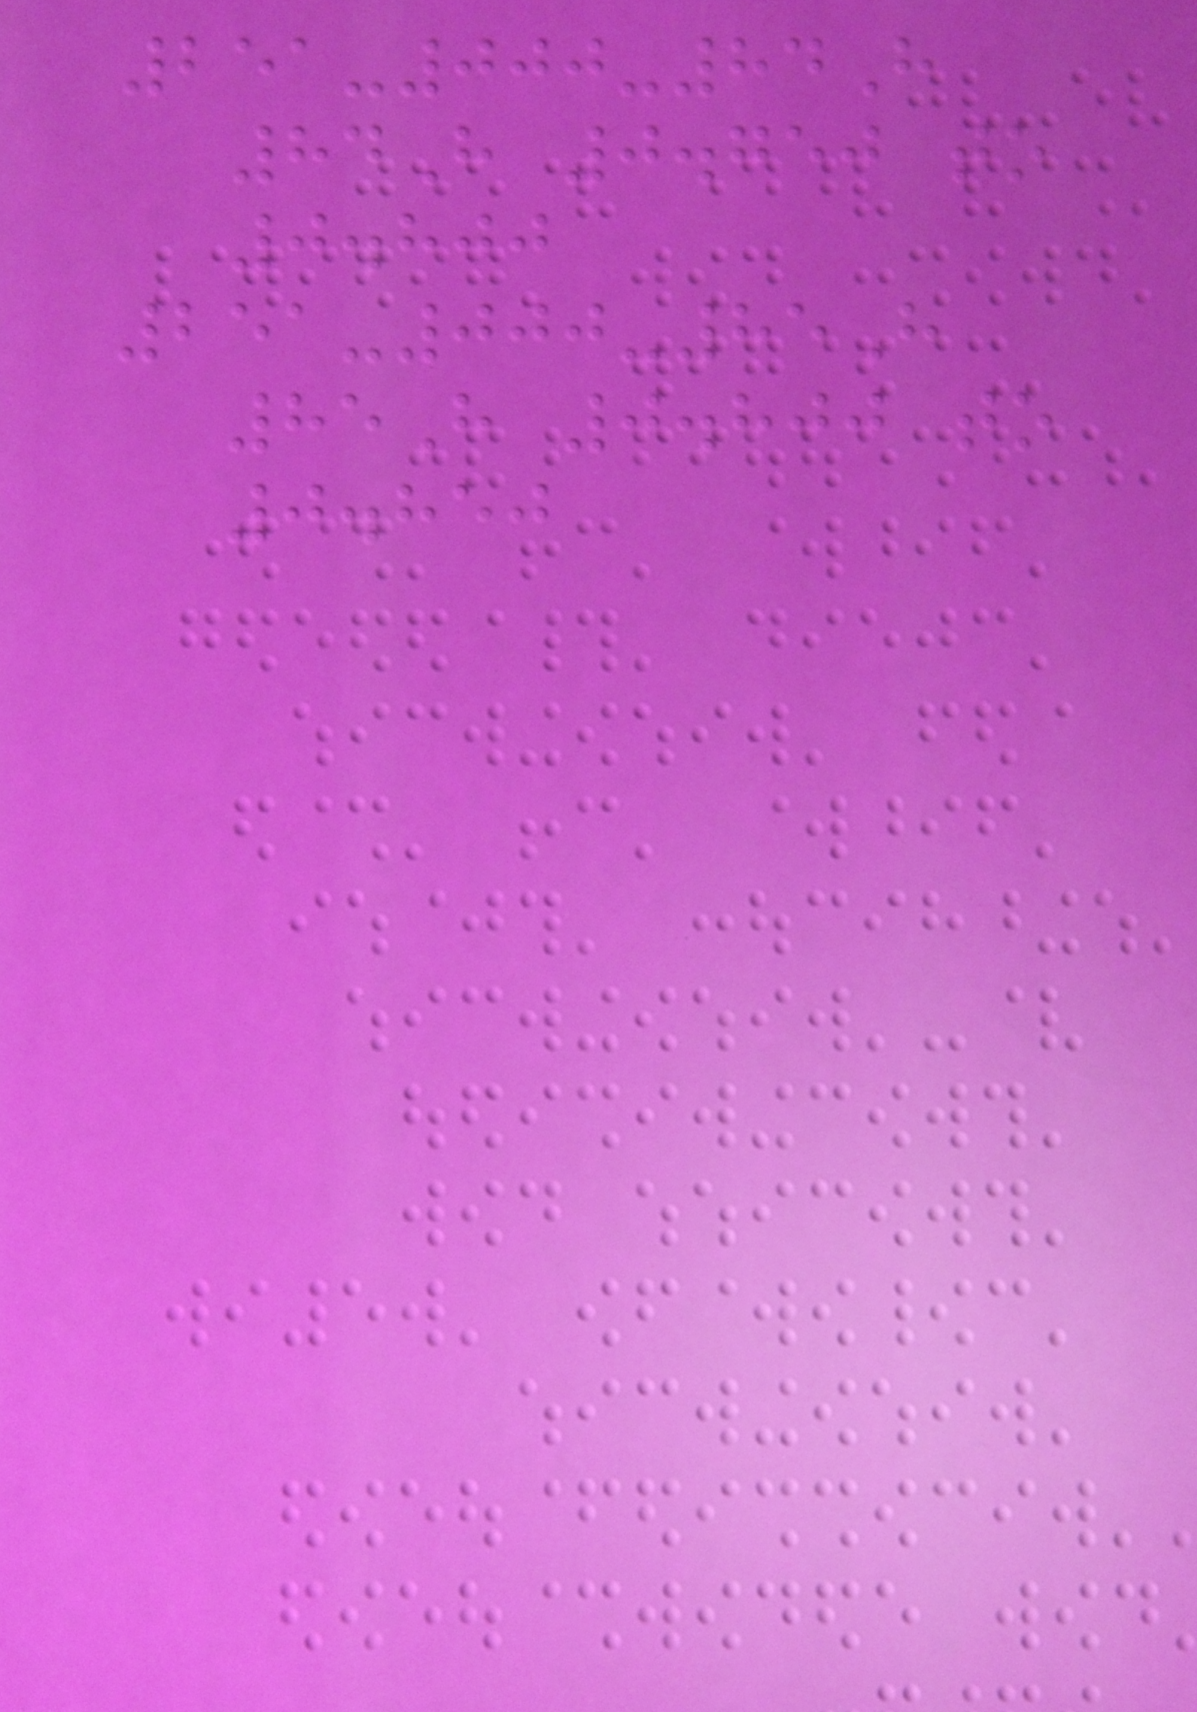251-000-84H
84H 0.750 to
0.800
251-000-85H
85H 0.800 to
0.850
